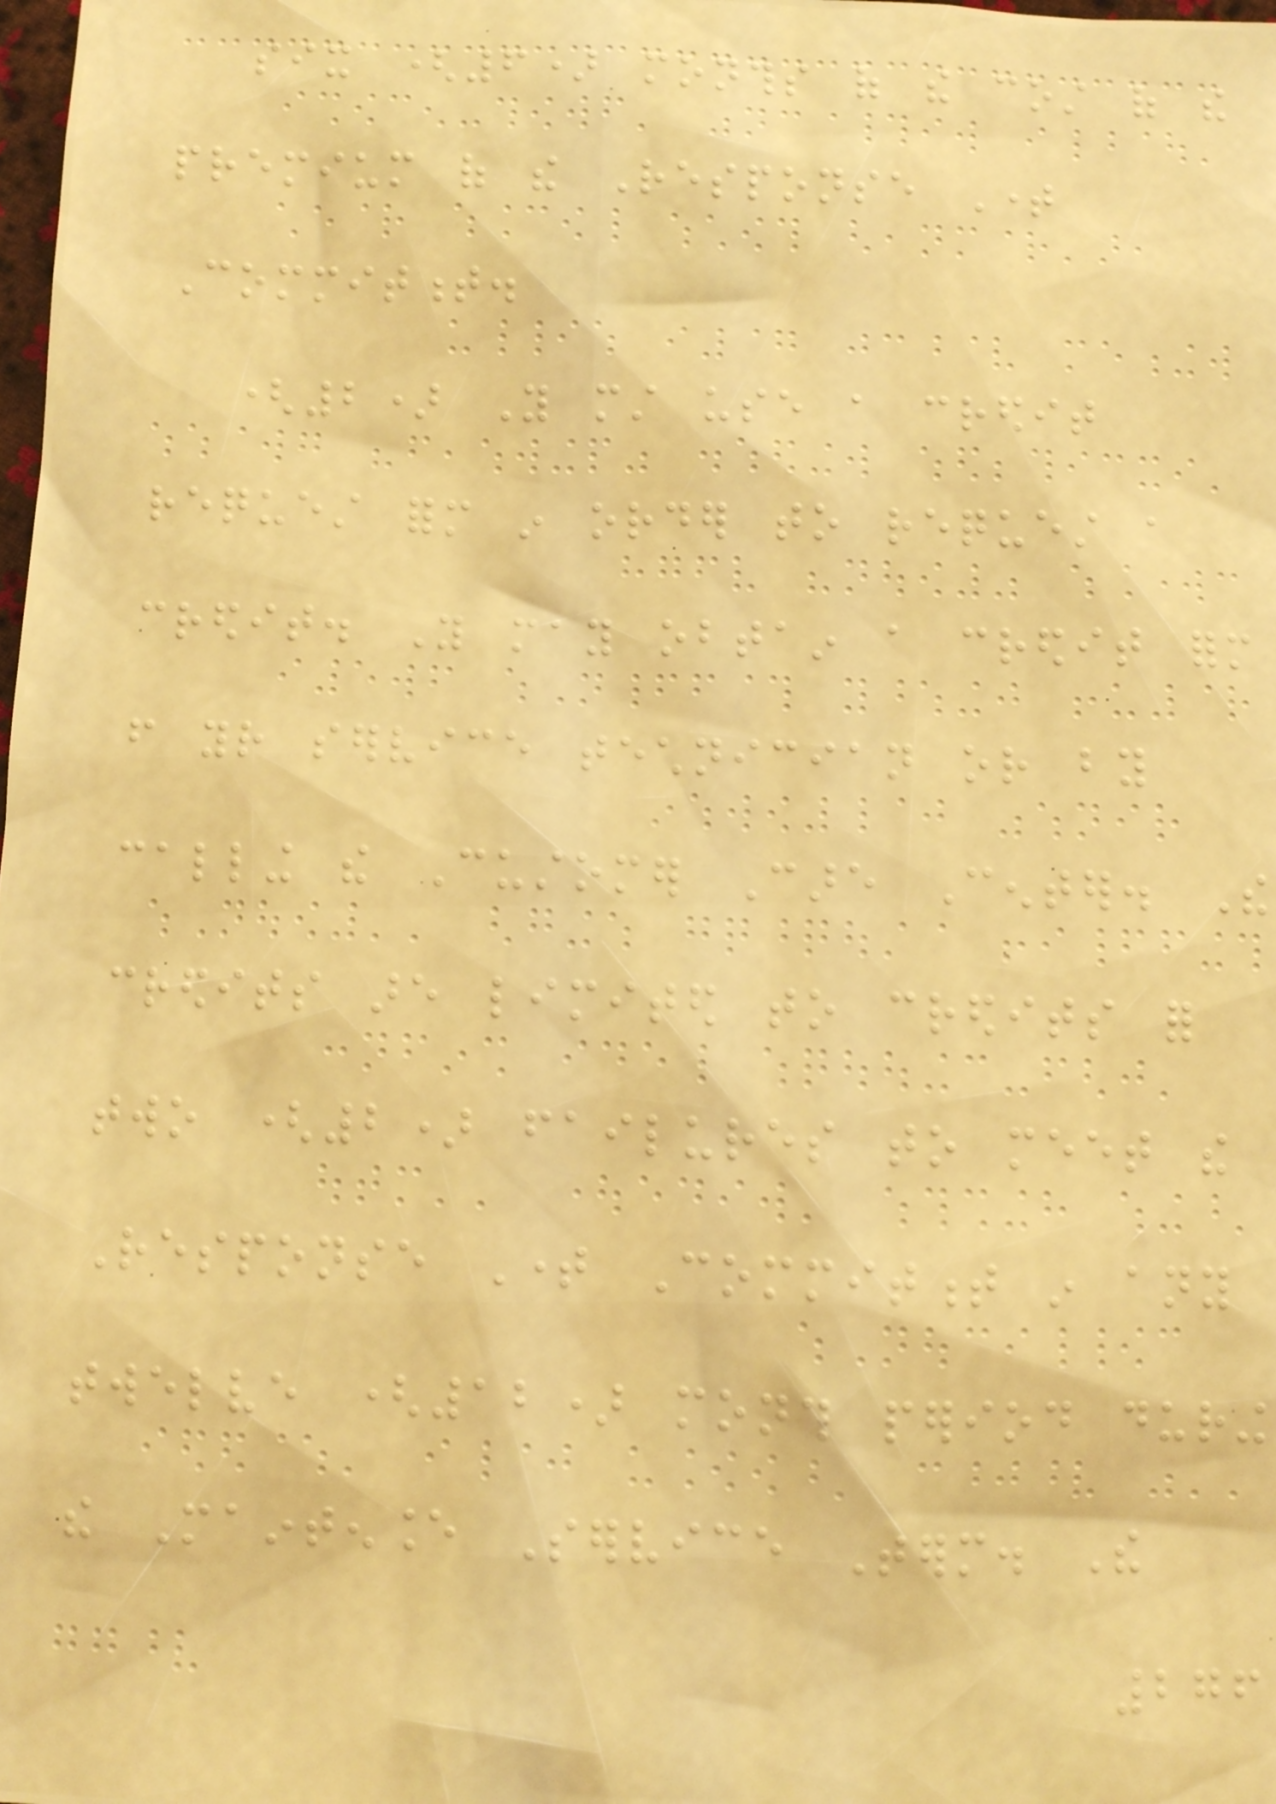six (6) months of the cost of the
premium of the Response Time
Commitment.
(2) You must use a credit
request form in order to request a
credit. You may obtain a credit form
from your service technician or by
calling the Customer Care Center. The
credits are limited to credits for
two (2) failures to meet the
Response Time Commitment in any
twelve (12) month period during
the Maintenance Service Term. The
276
